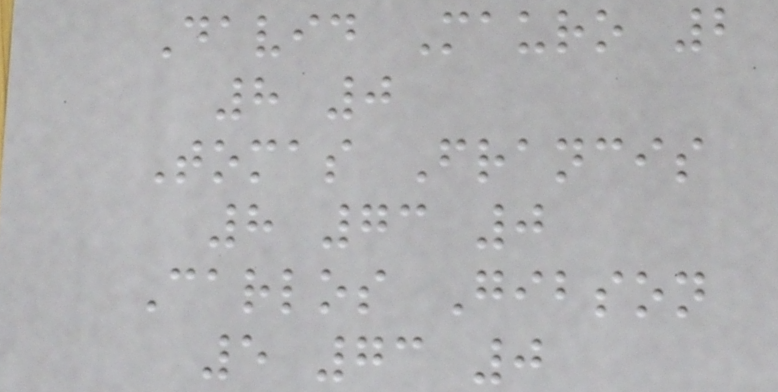David Mauro 2
8 0
Tomas Francis
8 73 0
Carlos Gibson
5 73 0
